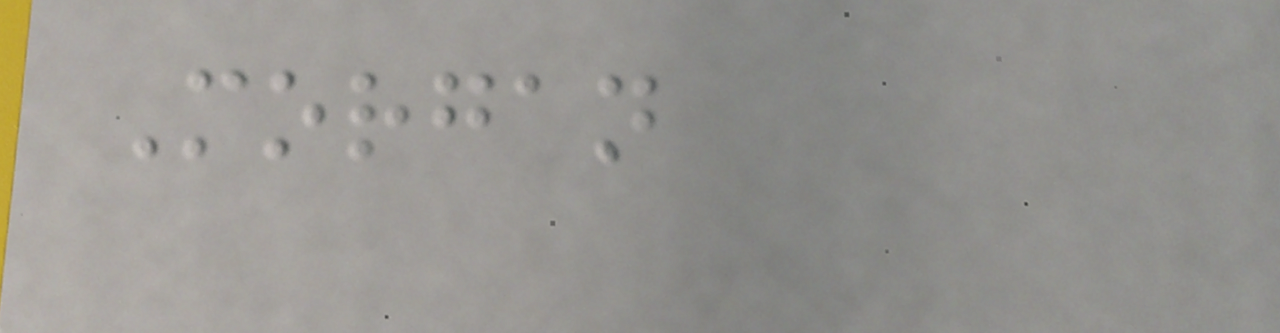Morgan
